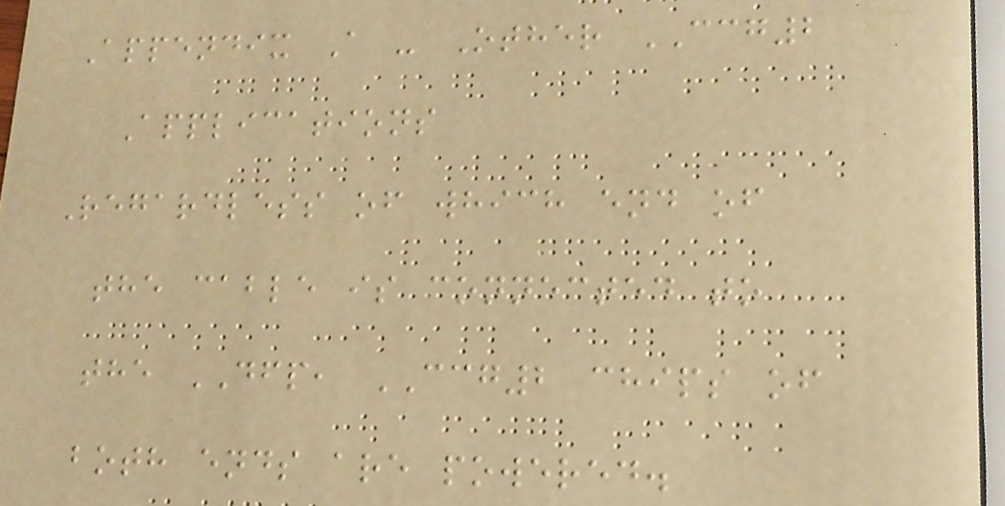Appendix A - Other CCG2
Applications
Regardless of which end of
the cable is connected to
the DFP, CCG2 chips of
both ends are powered.
